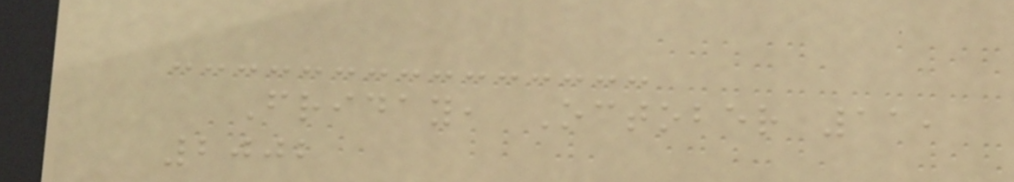Friday, October 11,
2002
